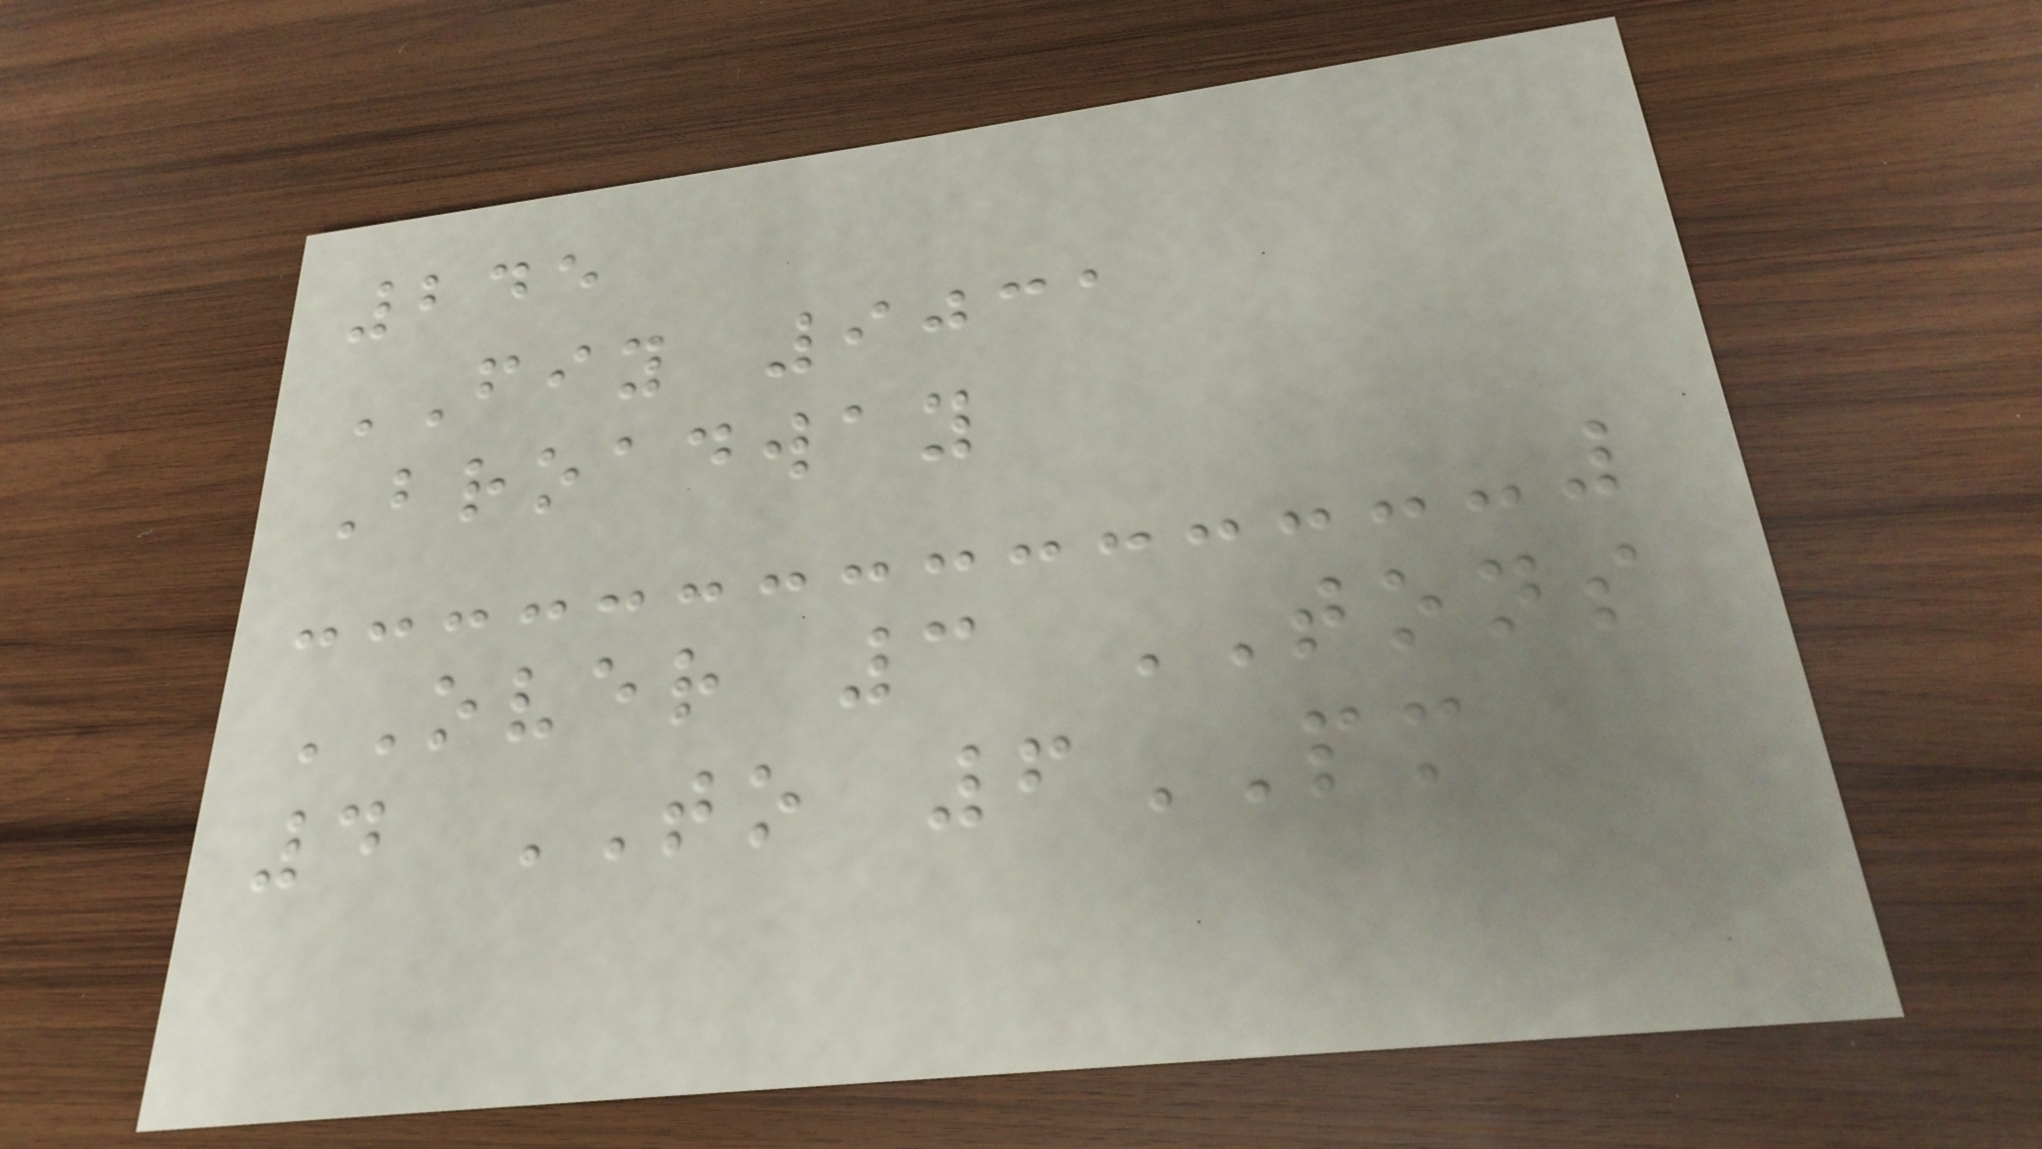245
FIY 9031
Broadway
OVER 3 TONS
4 TO 6PM
